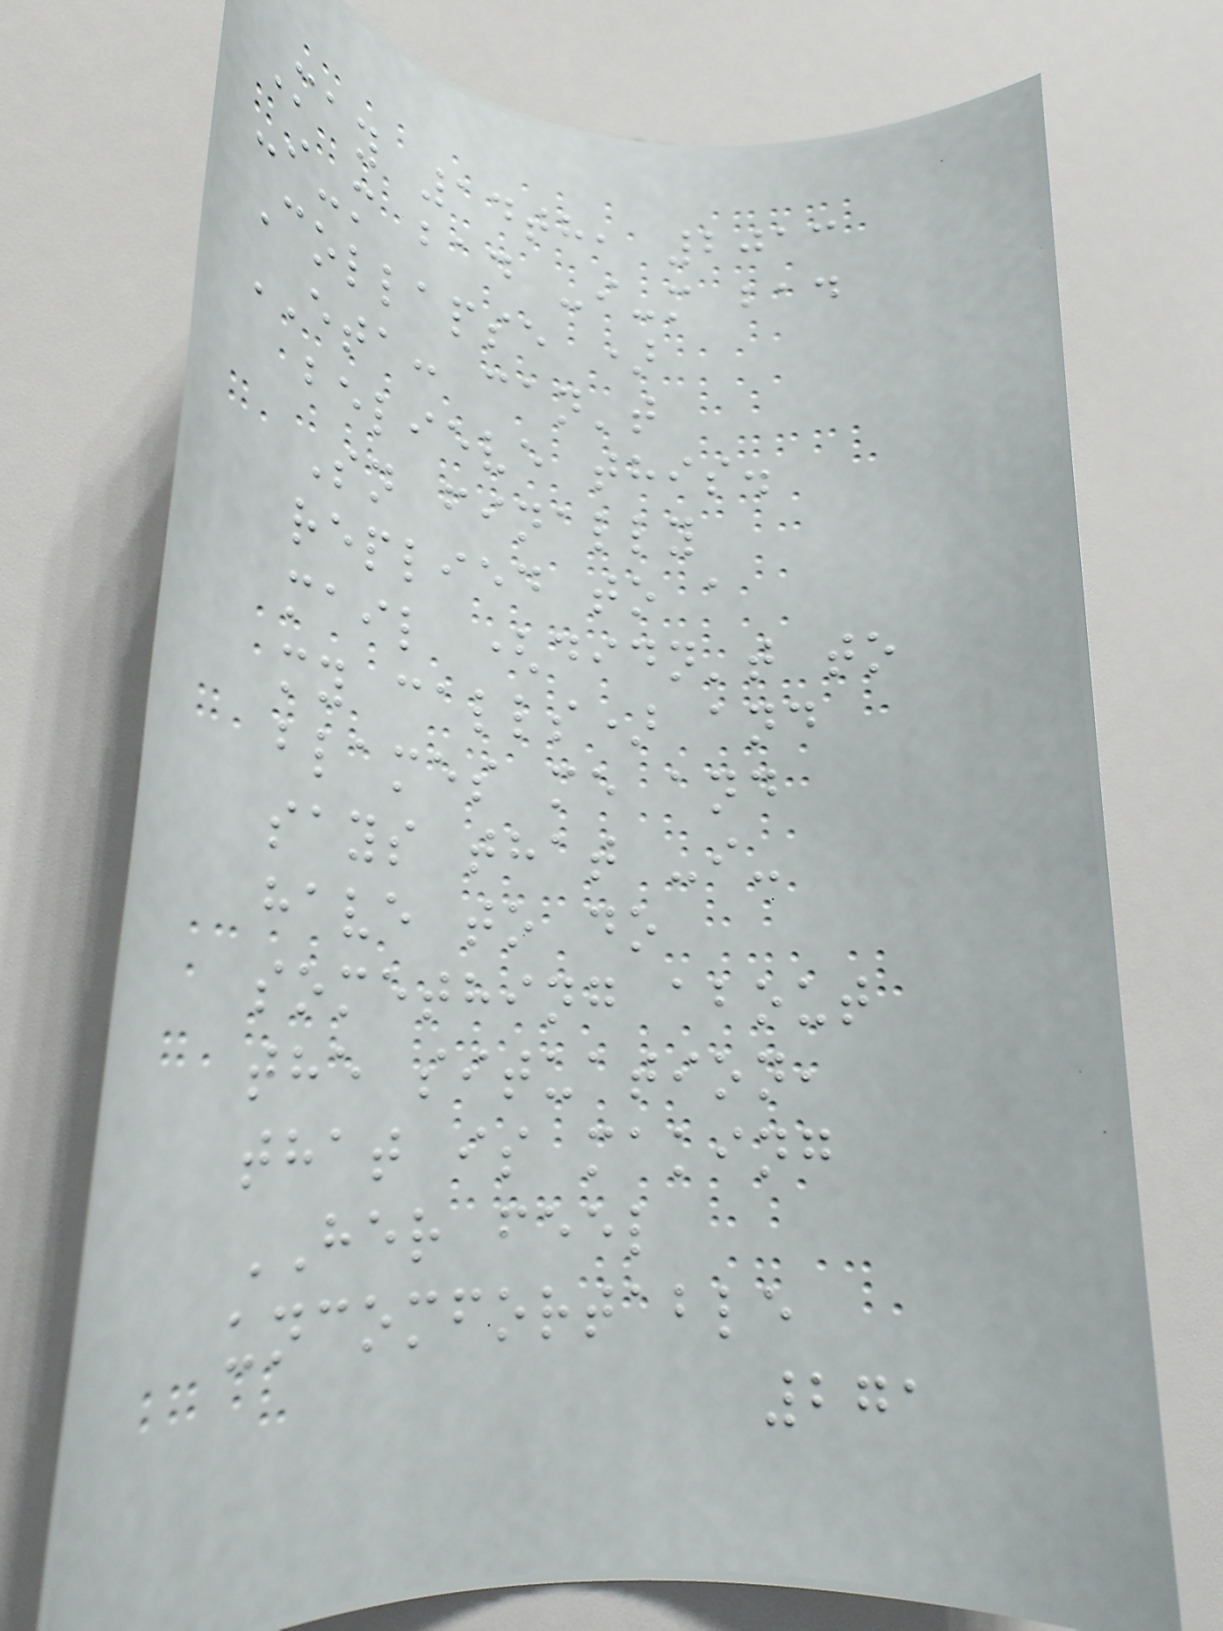May 14th, 2013
-i-m bad -i-m bad
Collapse )
ETA: can't
believe this.
Sn finally
replied to a
mail (didn't to
my calls) and
blames me and
says that -i-
have to do
something about
the situation,
that is making
HER feel
uncomfortable
271
